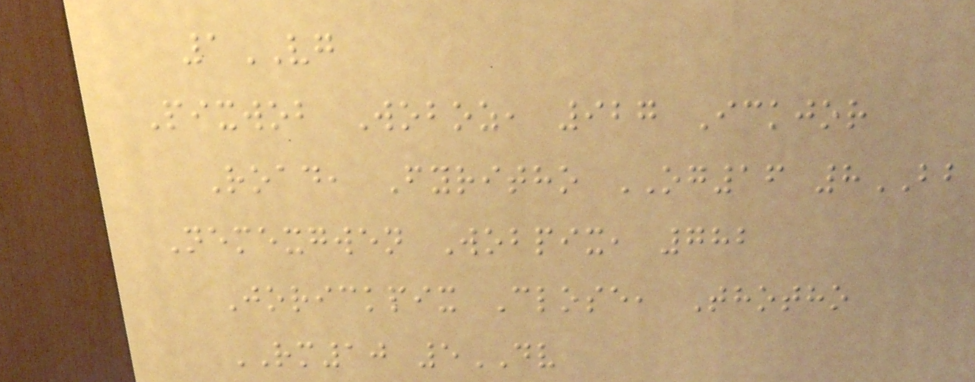1VG
Pixwob Woboz, 927 Ickjor
Road, Fyritho OG16 8BB
Nemexgwen Wobpix, 782
Jorickpix Close, Thotho
RM10 5DV
